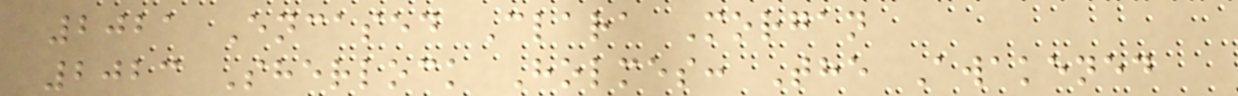2021 Encased Clara Morgan
2023 Sherlock Holmes: The Awakened
